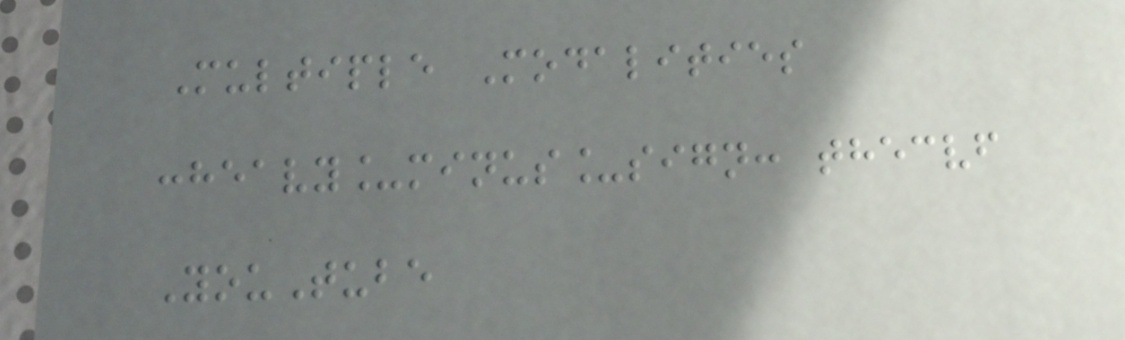Multiple Modalities
:heavy_minus_sign: thecvf
YouTube
